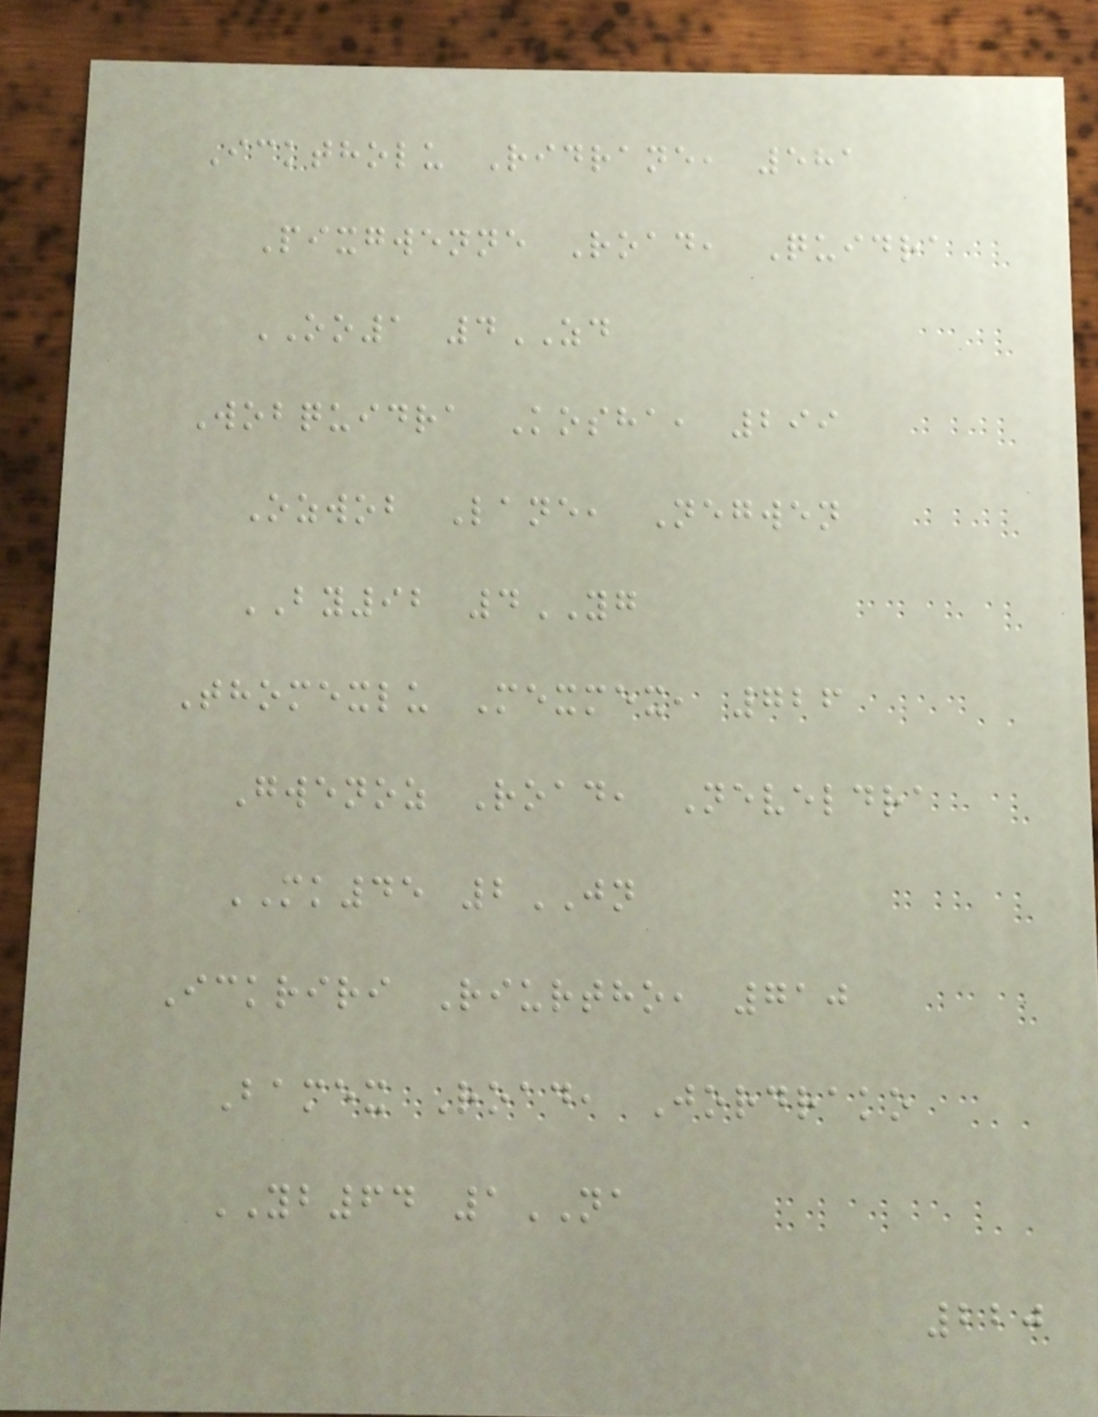Icktholu Ridrane, 581
Pixgwenne Road, Quidra
OO1 4ZD
Wobquidra Kosha, 299
Ozwob Lane, Negwen
BY92 4YG
Thomexlu Mexmex, 726
Gwenoz Road, Neveldra
MK45 2JN
Ickriri Riurtho, 710
Bamex Road, Jordrako
YB64 1NA
220
